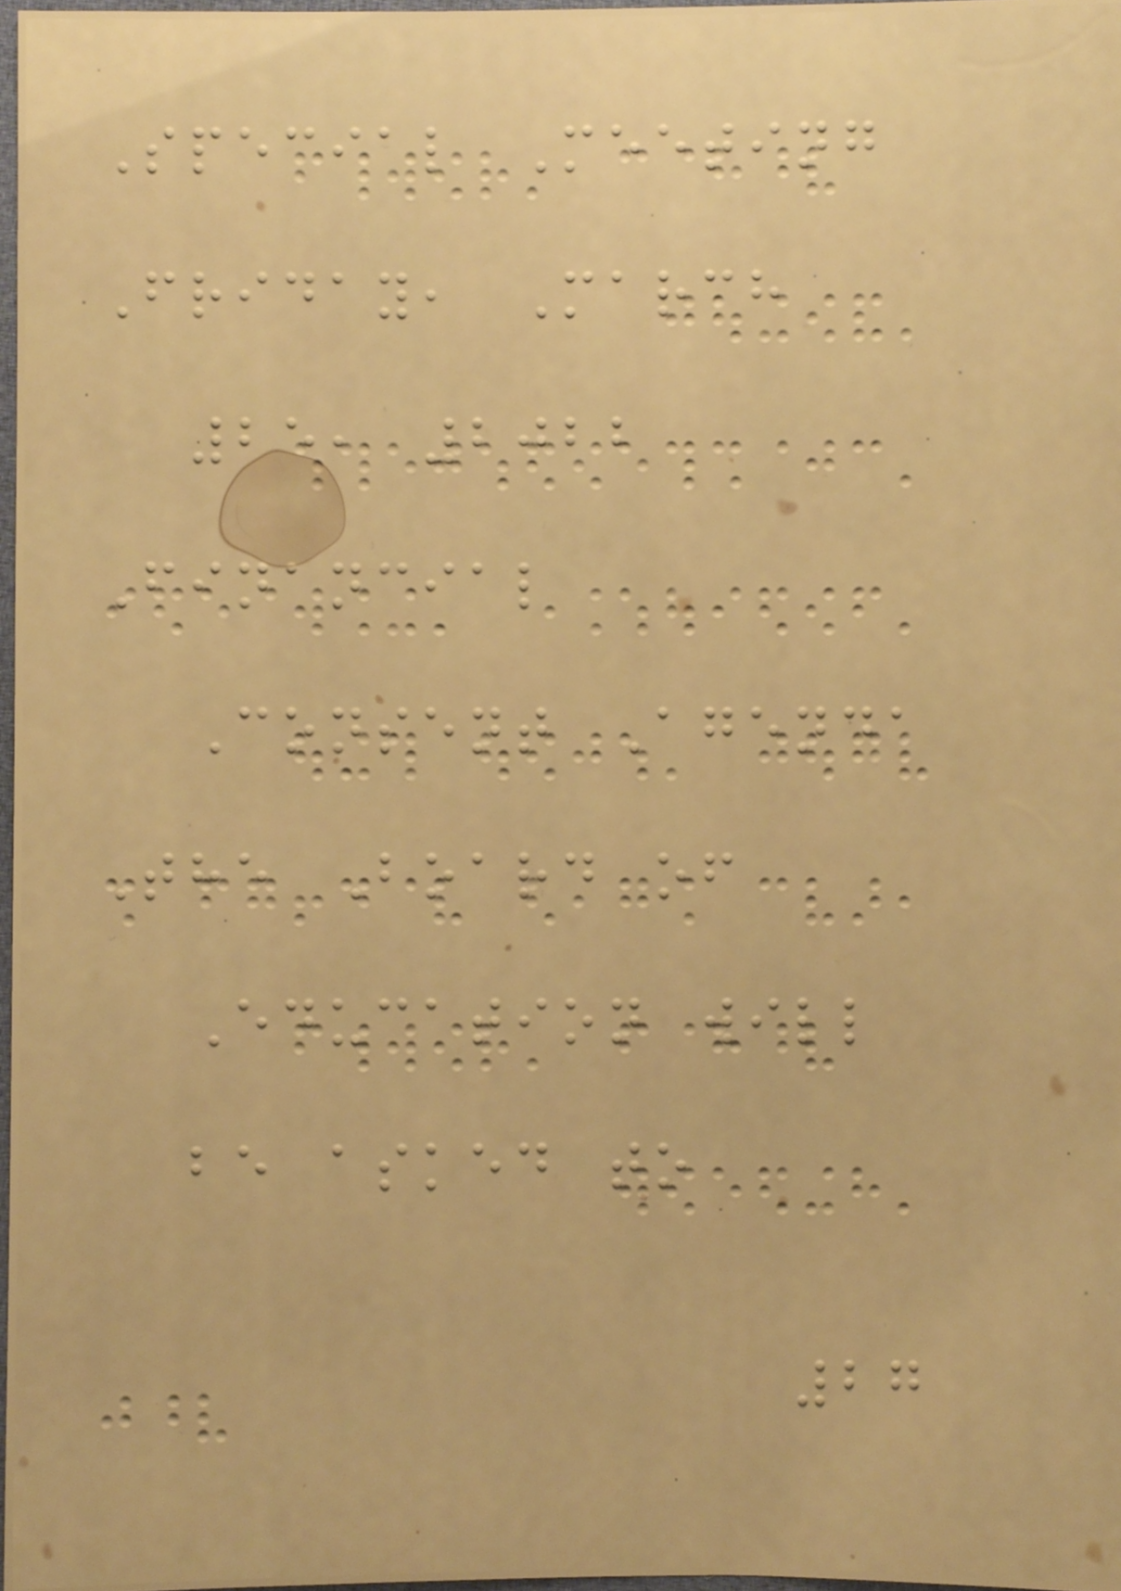Special Meeting
Friday, March
25, 2022
Financial
Consent Agenda
The Board of
Education will
be asked to
27
